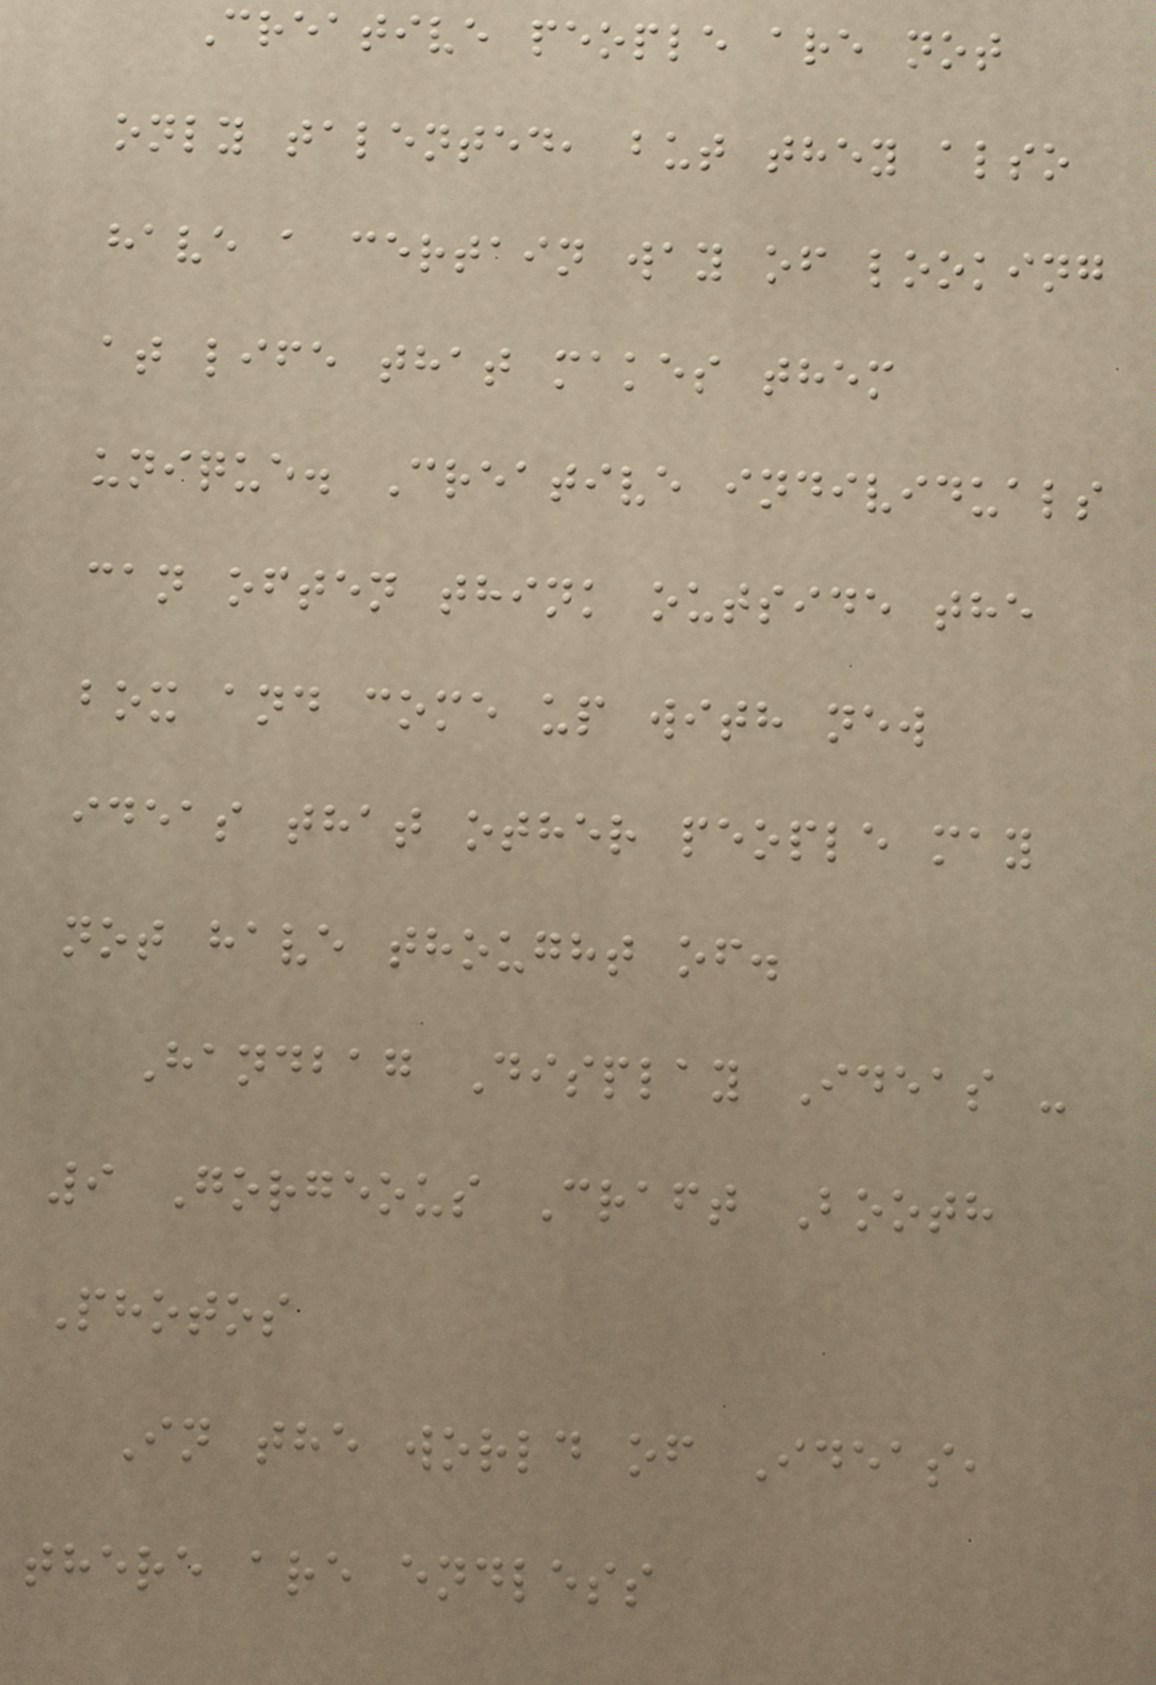Creative people are not
only talented, but they also
have a certain way of looking
at life that makes them
unique. Creative individuals
can often think outside the
box and come up with new
ideas that other people may
not have thought of.
Handbag Display Ideas -
9 Gorgeous Craft Booth
Photos
In the world of Ideas,
there are endless
